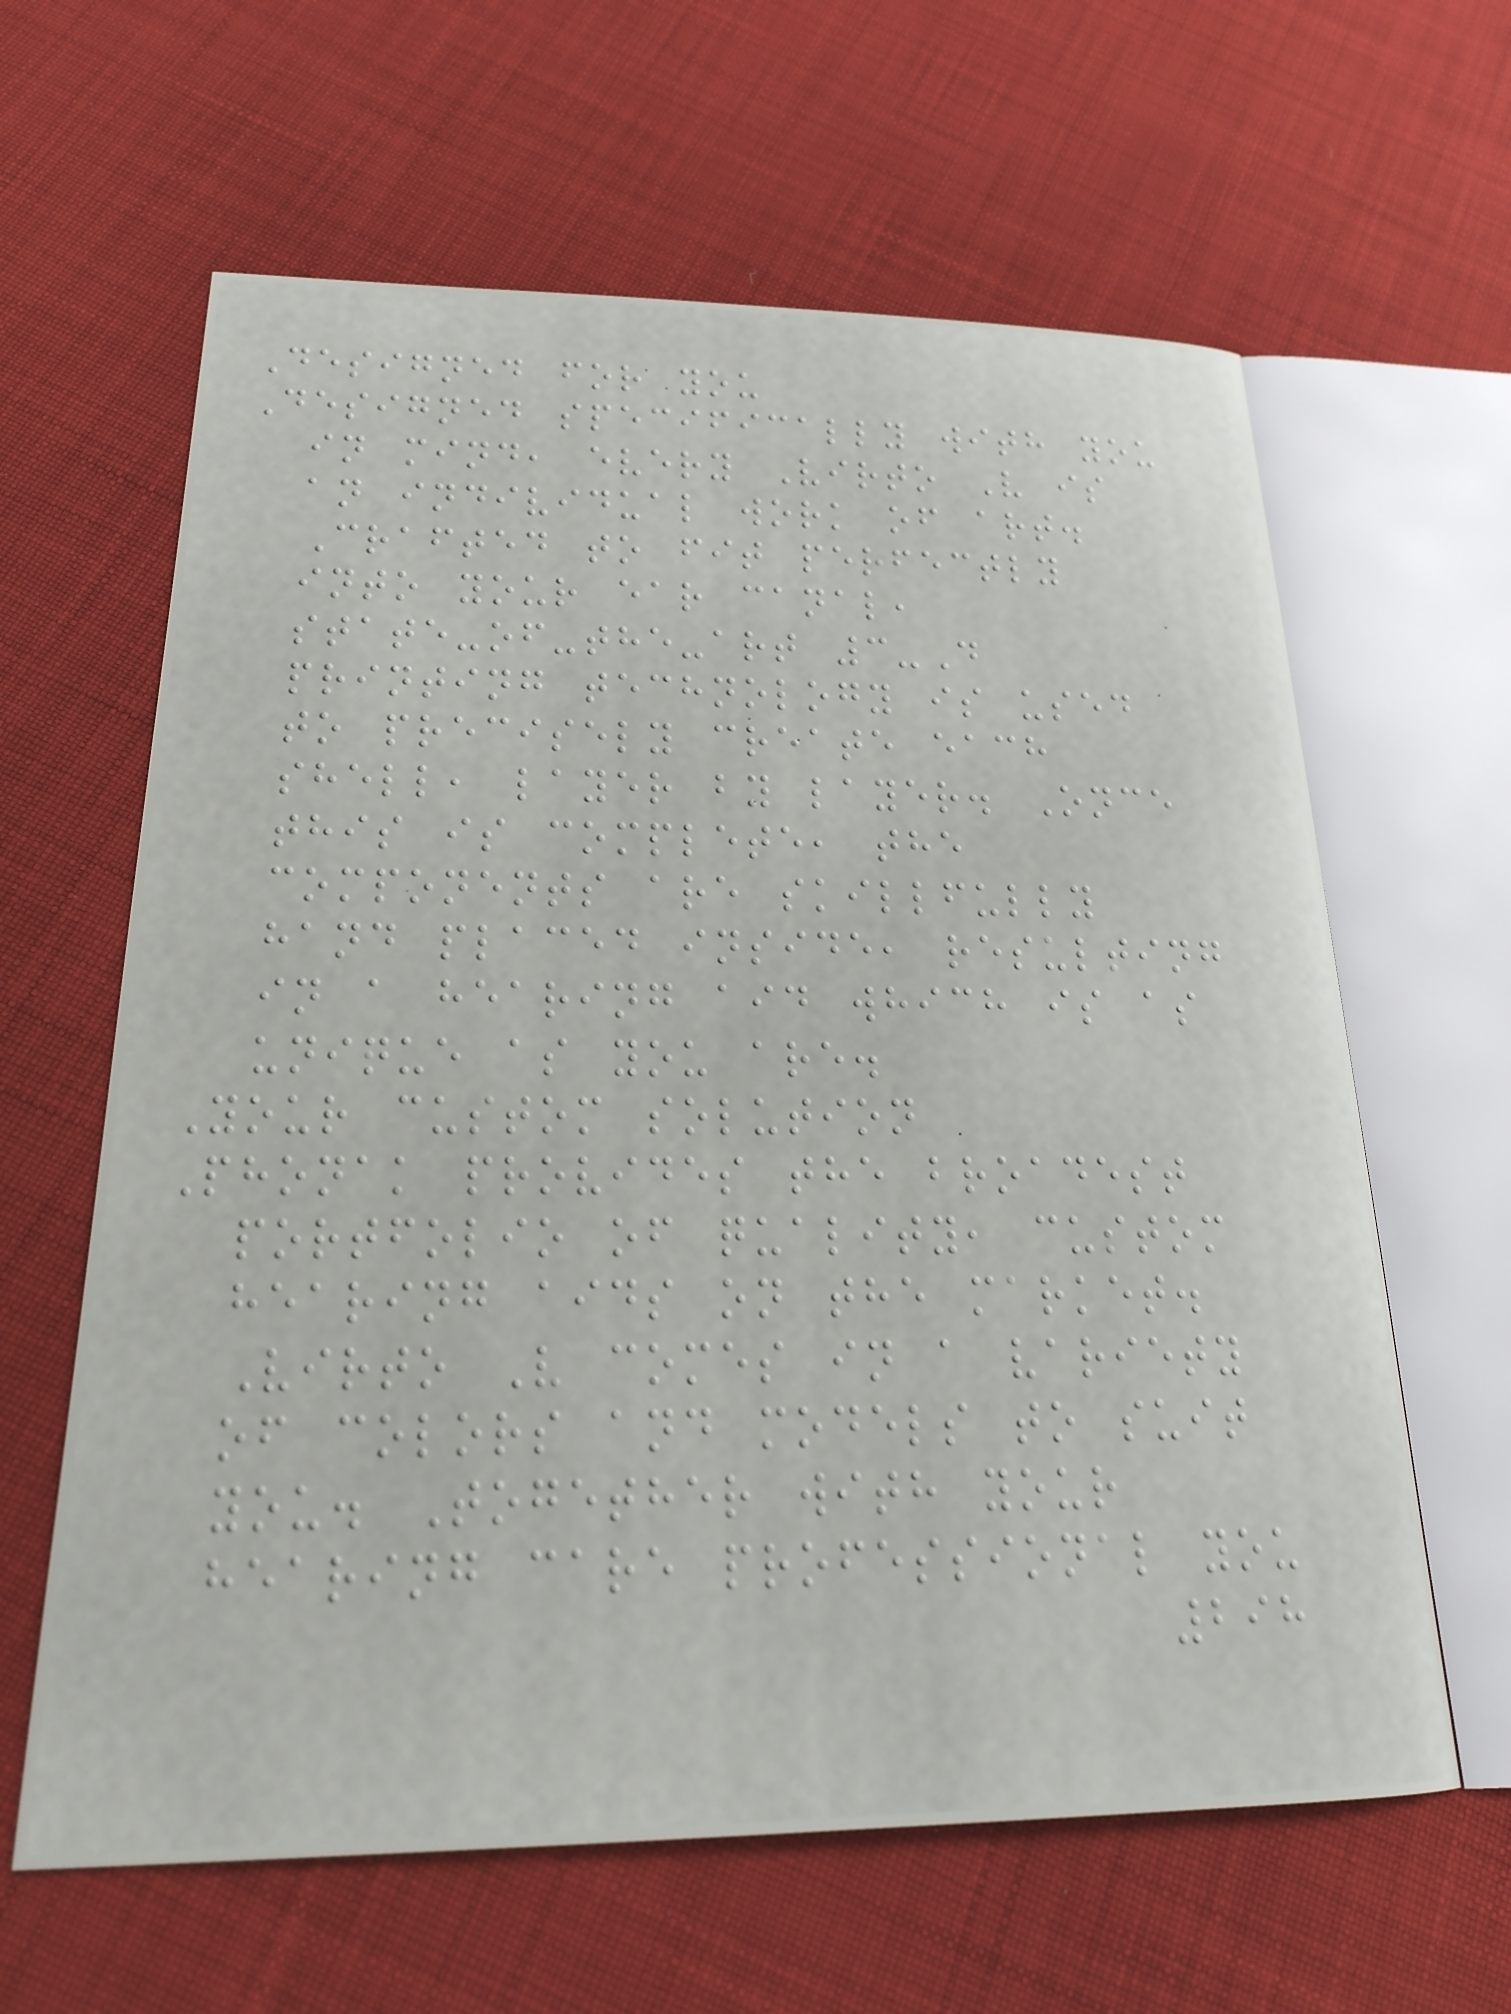Designed for you
Designed specifically with you
in mind, every Virto V is
an individual work of art.
Crafted to fit perfectly
into your ear canal,
state-of-the-art 3-D
printing technology is used
to precisely create each
shell, layer by layer. Once
this is complete, the
components are skillfully
hand placed inside, resulting
in a hearing aid which is as
unique as you are.
Your custom solution
Phonak provides the broadest
portfolio of quality, custom
hearing aids on the market.
Virto V comes in a variety
of colors and models to suit
you. Together with your
hearing care professional you
298
